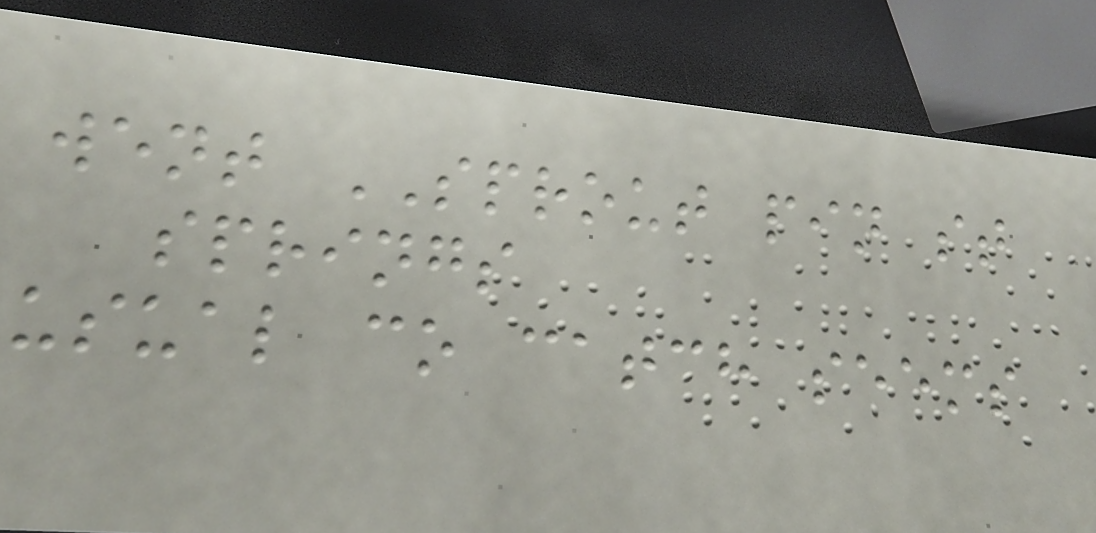went SPROUT pin st
springs
usual co catch seems
